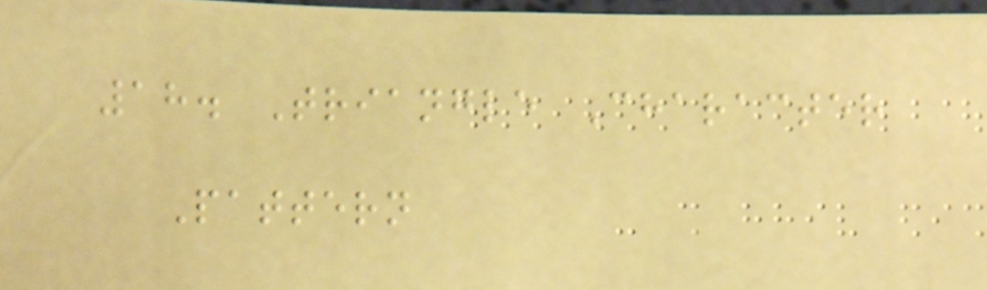18. Triangle Character
Pattern
